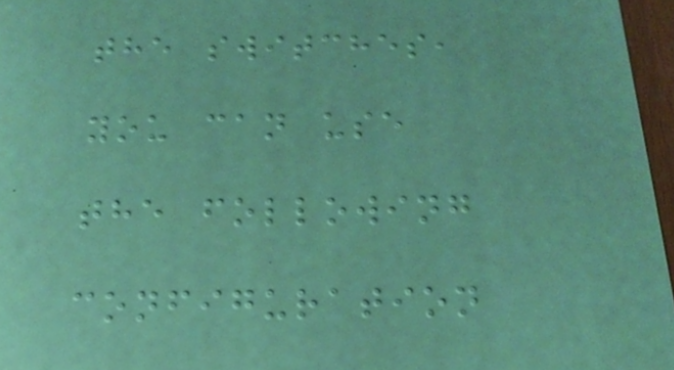the switches,
you can use
the following
configuration
